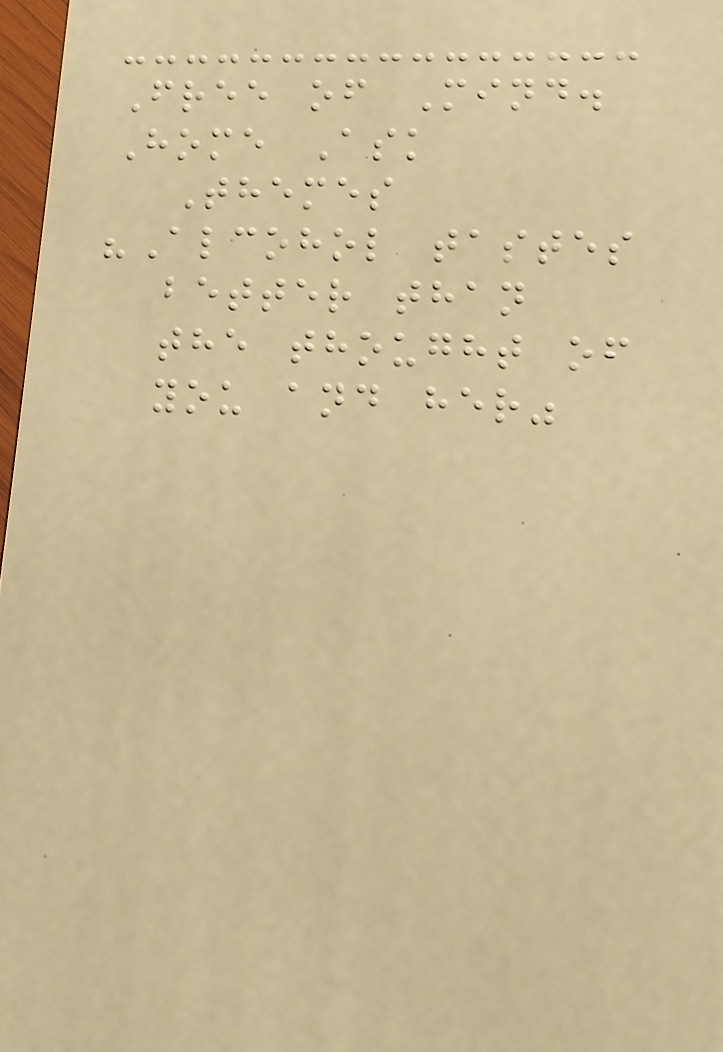Free of Mind.
Home Ask
Themes
"Alcohol tastes
better than
the thought of
you and her"
